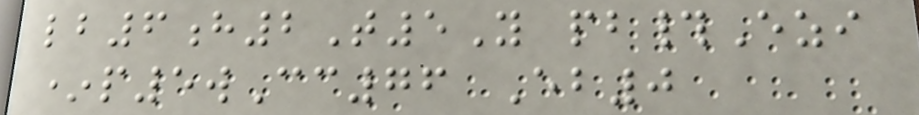lb6h2T5Y pb#Ezi
*p5wCc76 Eb0
